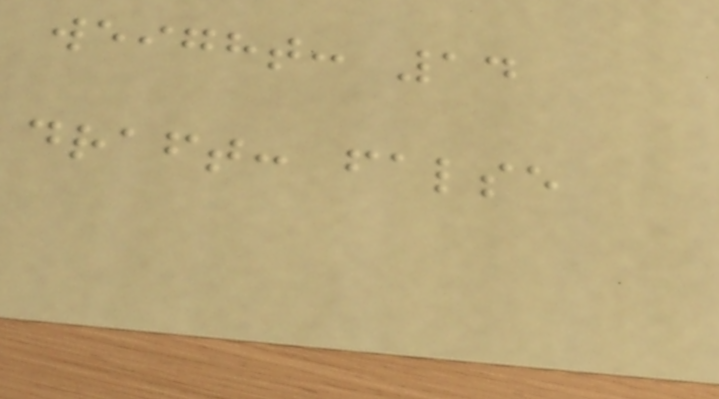weight: 14
draft: false
